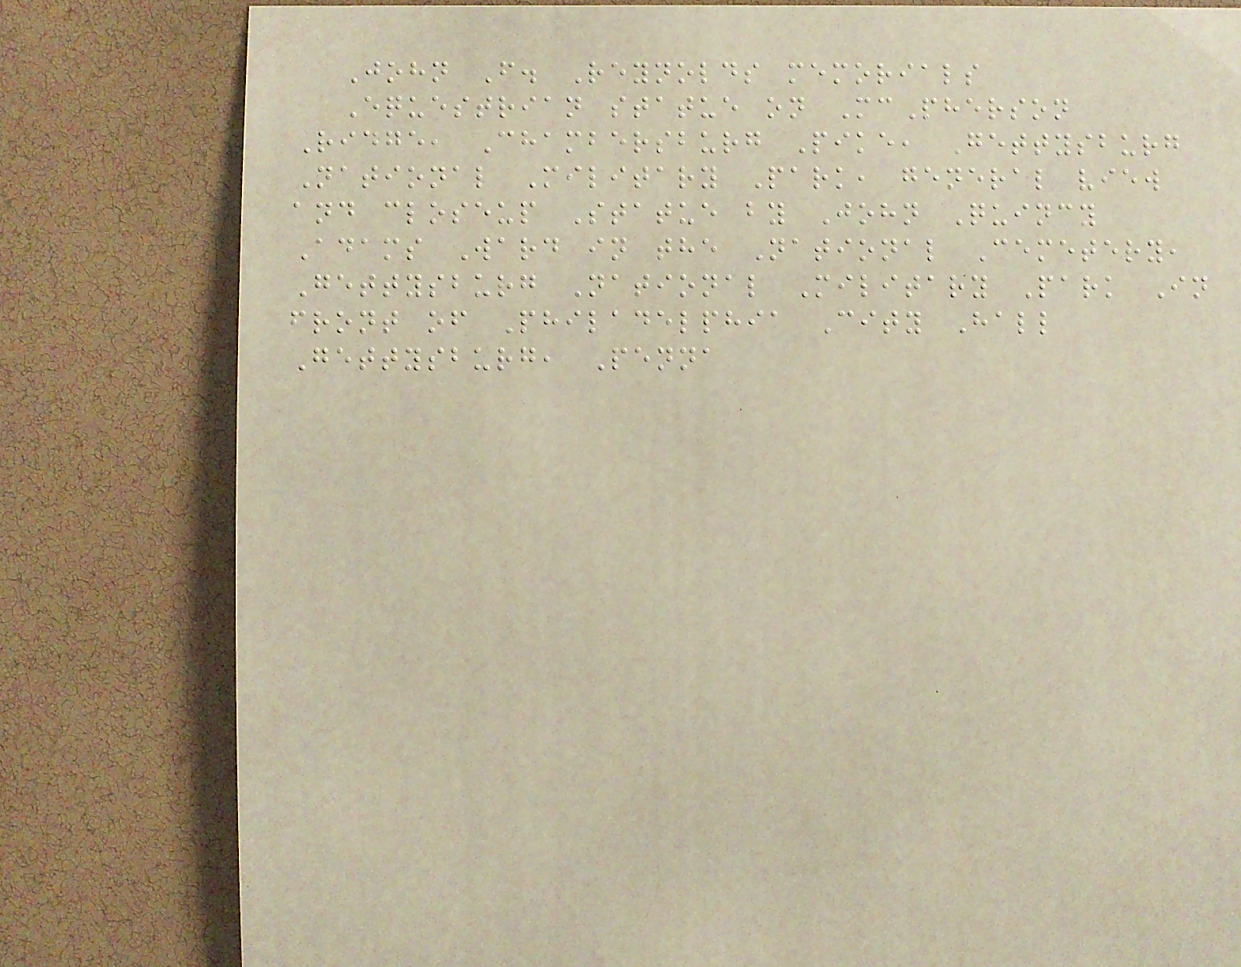John F. Reynolds memorials
Equestrian statue on McPherson
Ridge, Chambersburg Pike, Gettysburg
National Military Park, general view
and closeup Statue by John Quincy
Adams Ward in the National Cemetery,
Gettysburg National Military Park In
front of Philadelphia City Hall
Gettysburg, Penna
